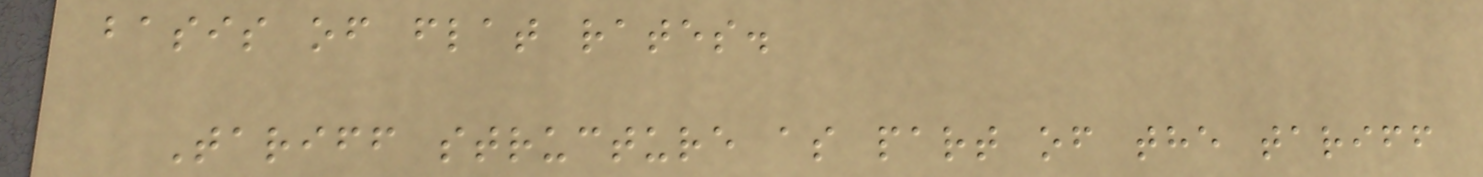basis of flat rates.
Tariff structure as part of the tariff
